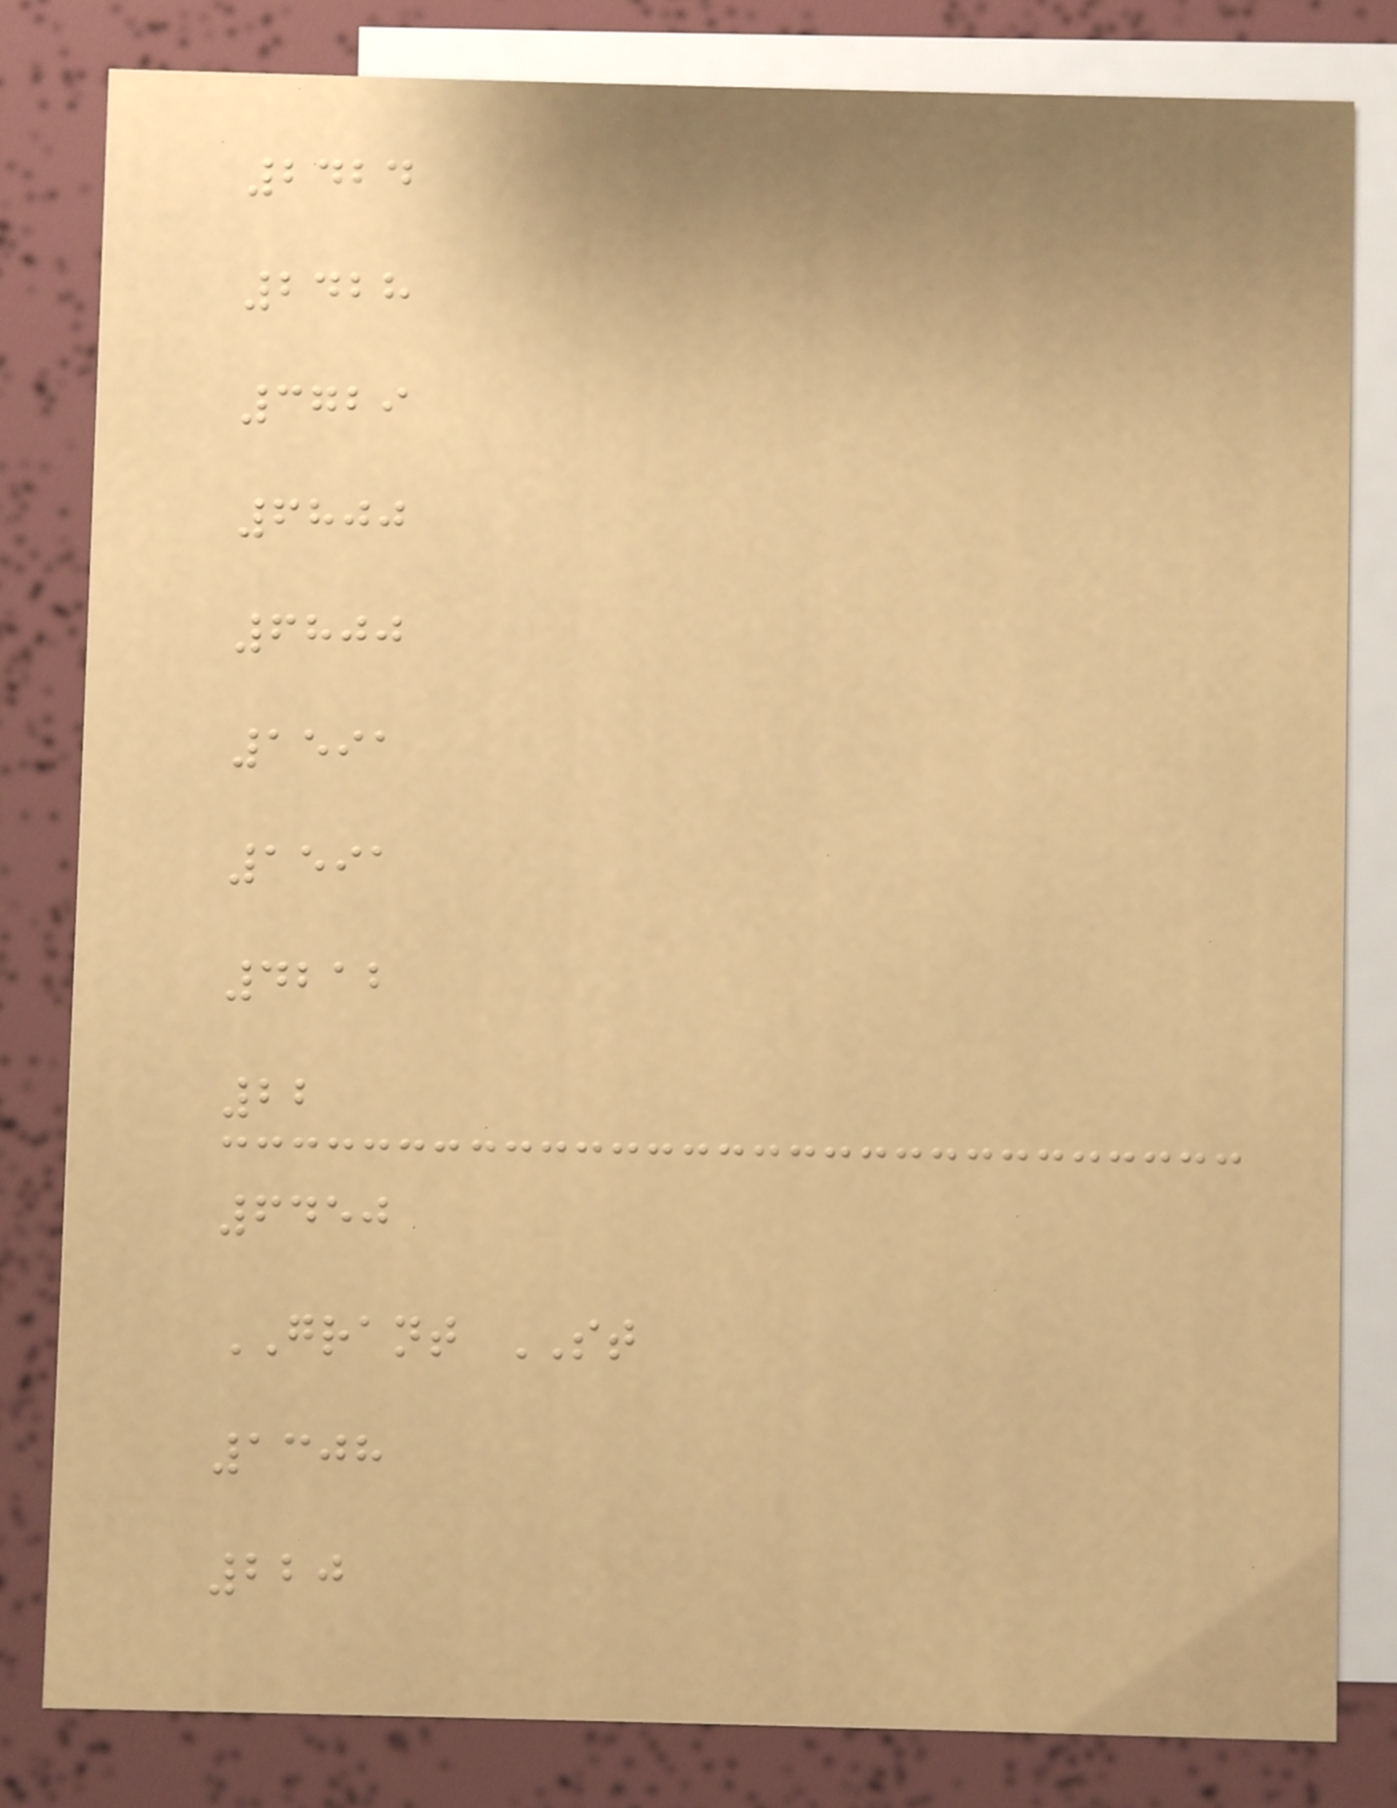2424
2428
3729
6800
6800
1591
1591
4212
22
6450
GRANT ST
1308
220
